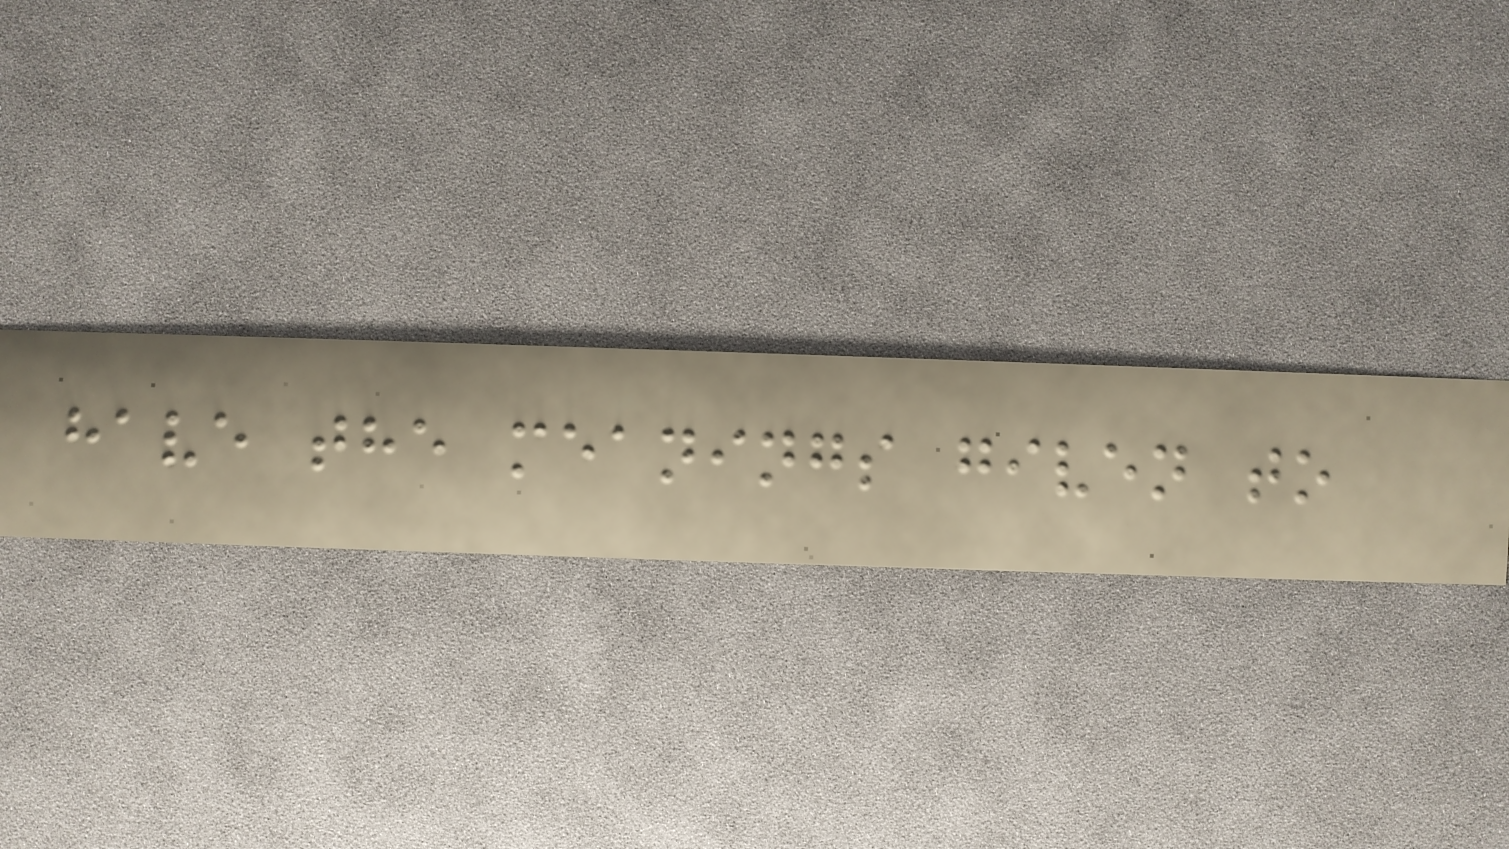have the meanings given to
